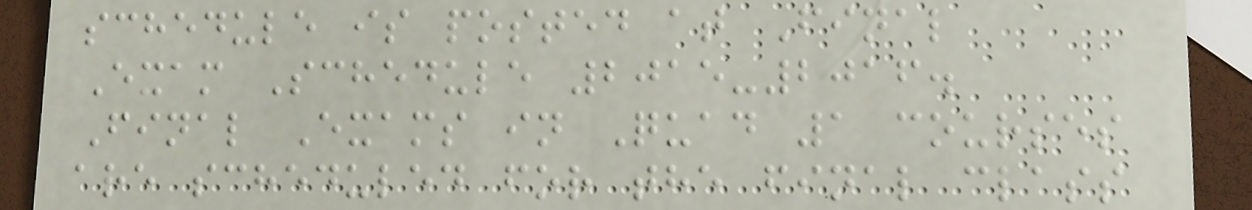schedule is posted at Final
Exam Schedule 2015-2016.
Final Exams in Quad 1 courses
are scheduled for the final class
